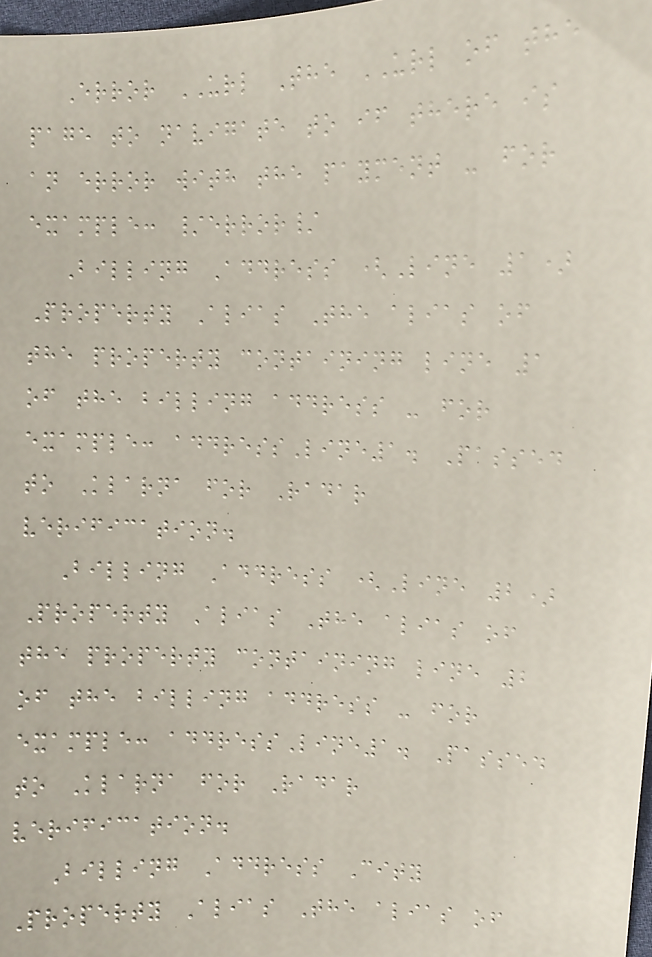Error URL The URL of the
page to navigate to if there is
an error with the payment - for
example: /error/
Billing Address (Line 1)
Property Alias The alias of
the property containing line 1
of the billing address - for
example: addressLine1. Passed
to Klarna for Radar
verification.
Billing Address (Line 2)
Property Alias The alias of
the property containing line 2
of the billing address - for
example: addressLine1. Passed
to Klarna for Radar
verification.
Billing Address City
Property Alias The alias of
